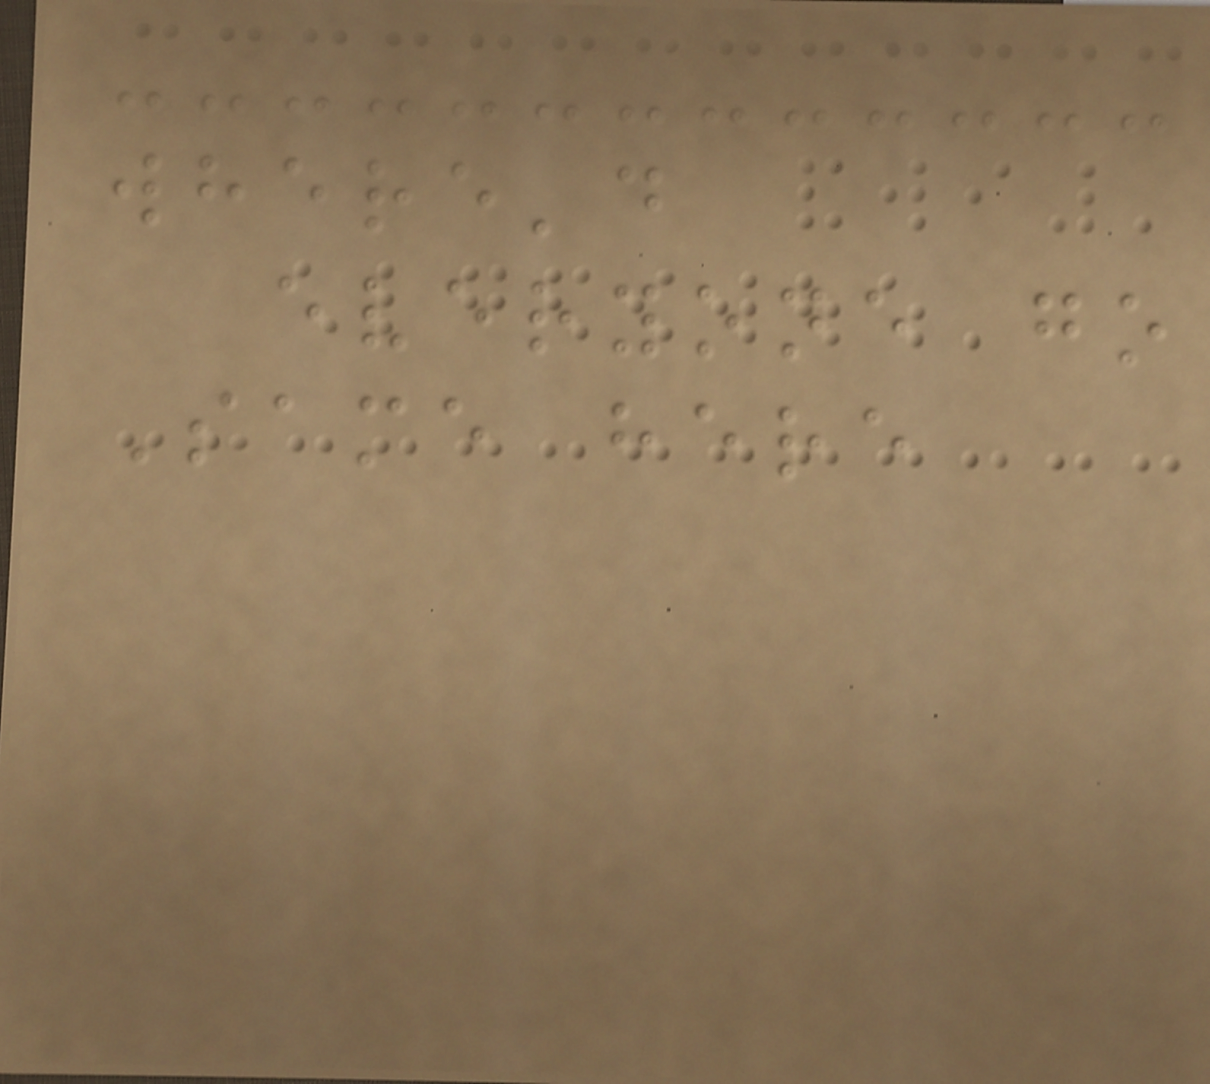where'd
everyone go
Same here
